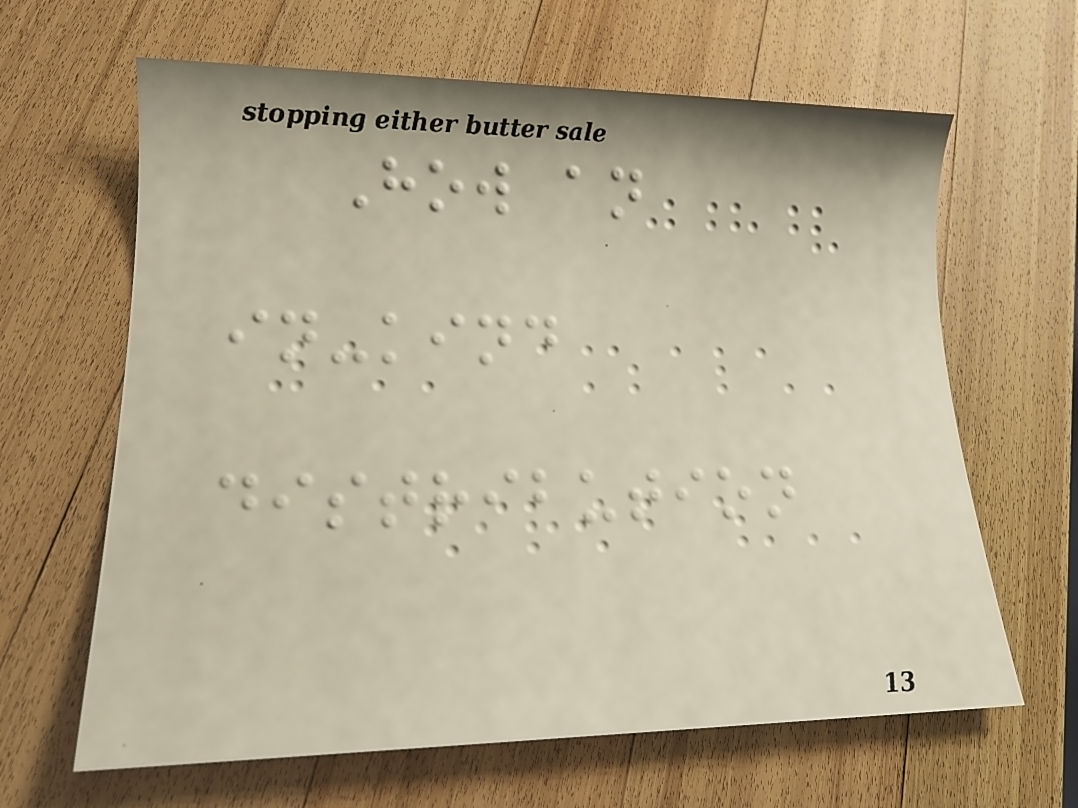How an
in-kind
distribution
